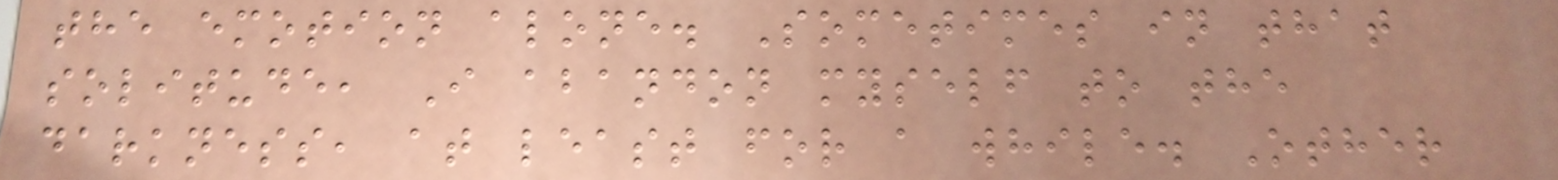the emotion alone. Sometimes in that
solitude, I abandon myself to the
darkness, at least for a while. Other
